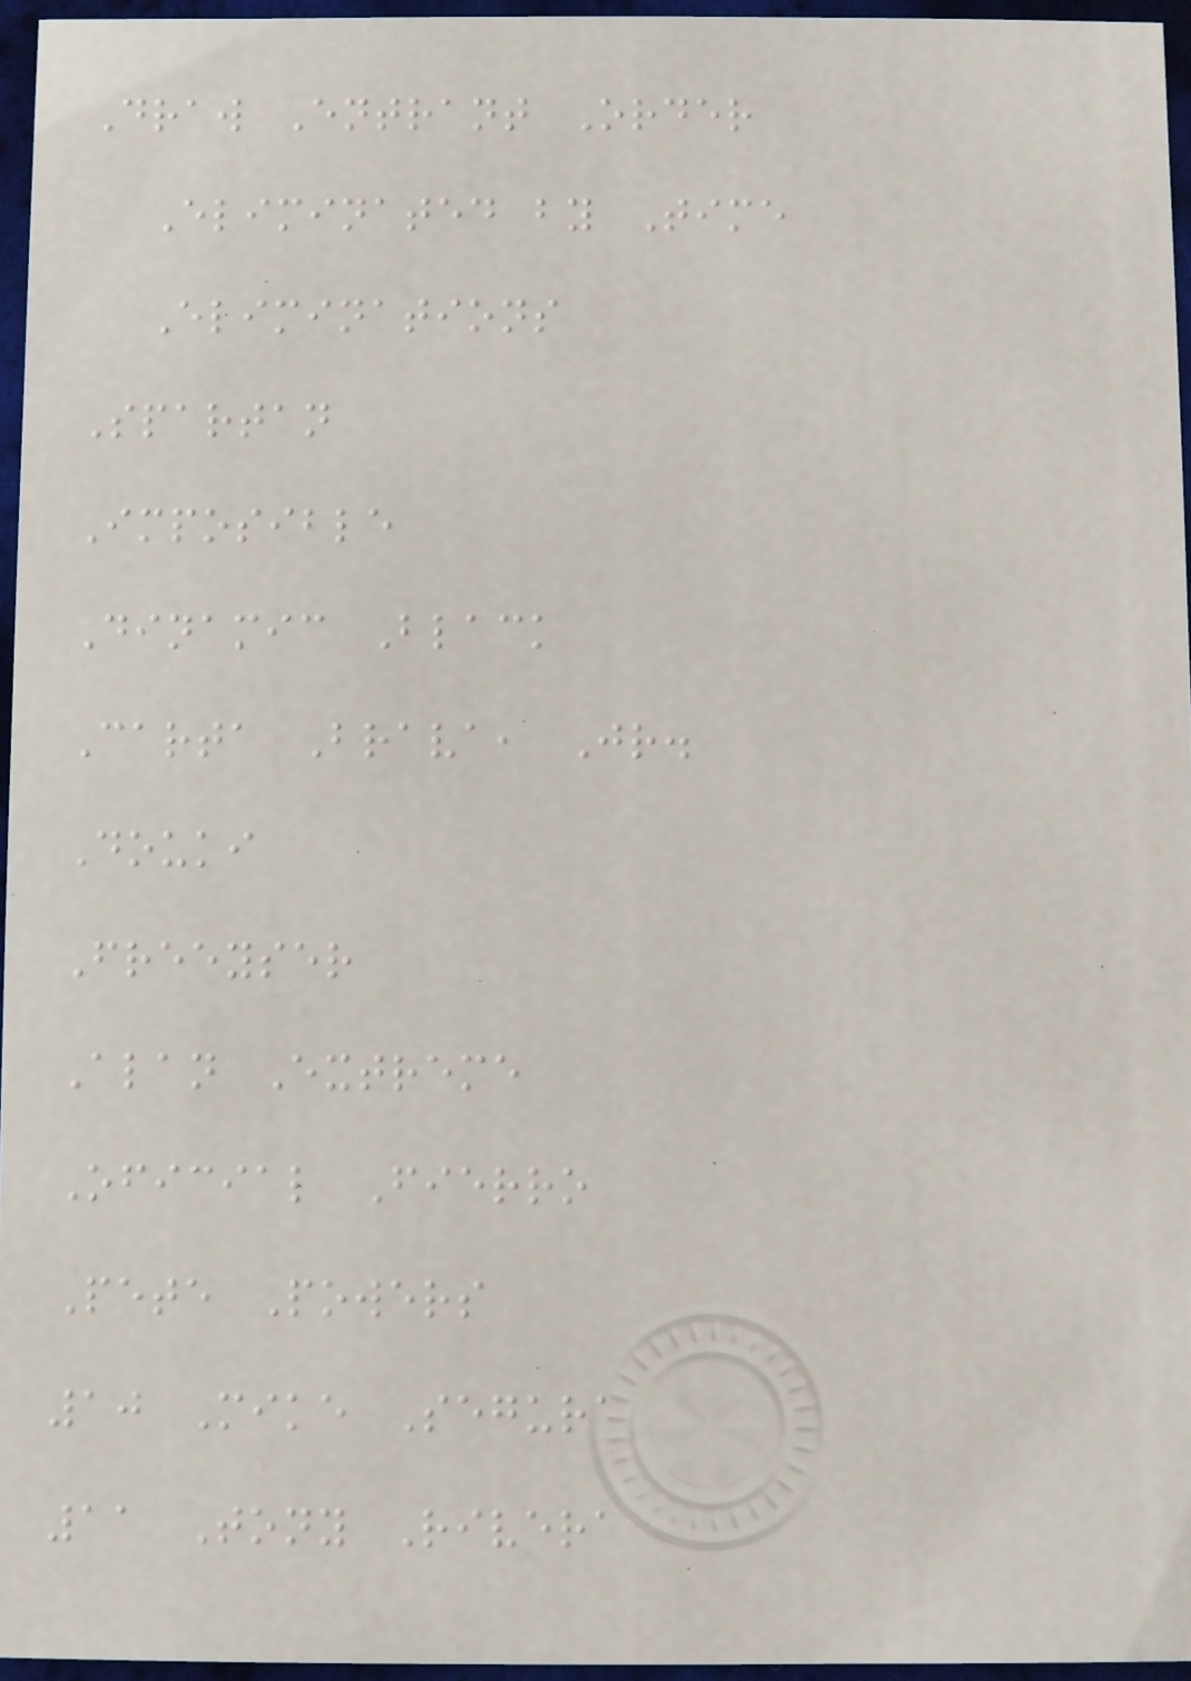Draw Entrant Order
Eliminated by Time
Eliminations
Spartan
Imposible
Dinamic Black
Carta Brava, Jr.
Douki
Freeyser
Alan Extreme
Oficial Fierro
Pete Powers
10 Mike Segura
11 Tony Rivera
